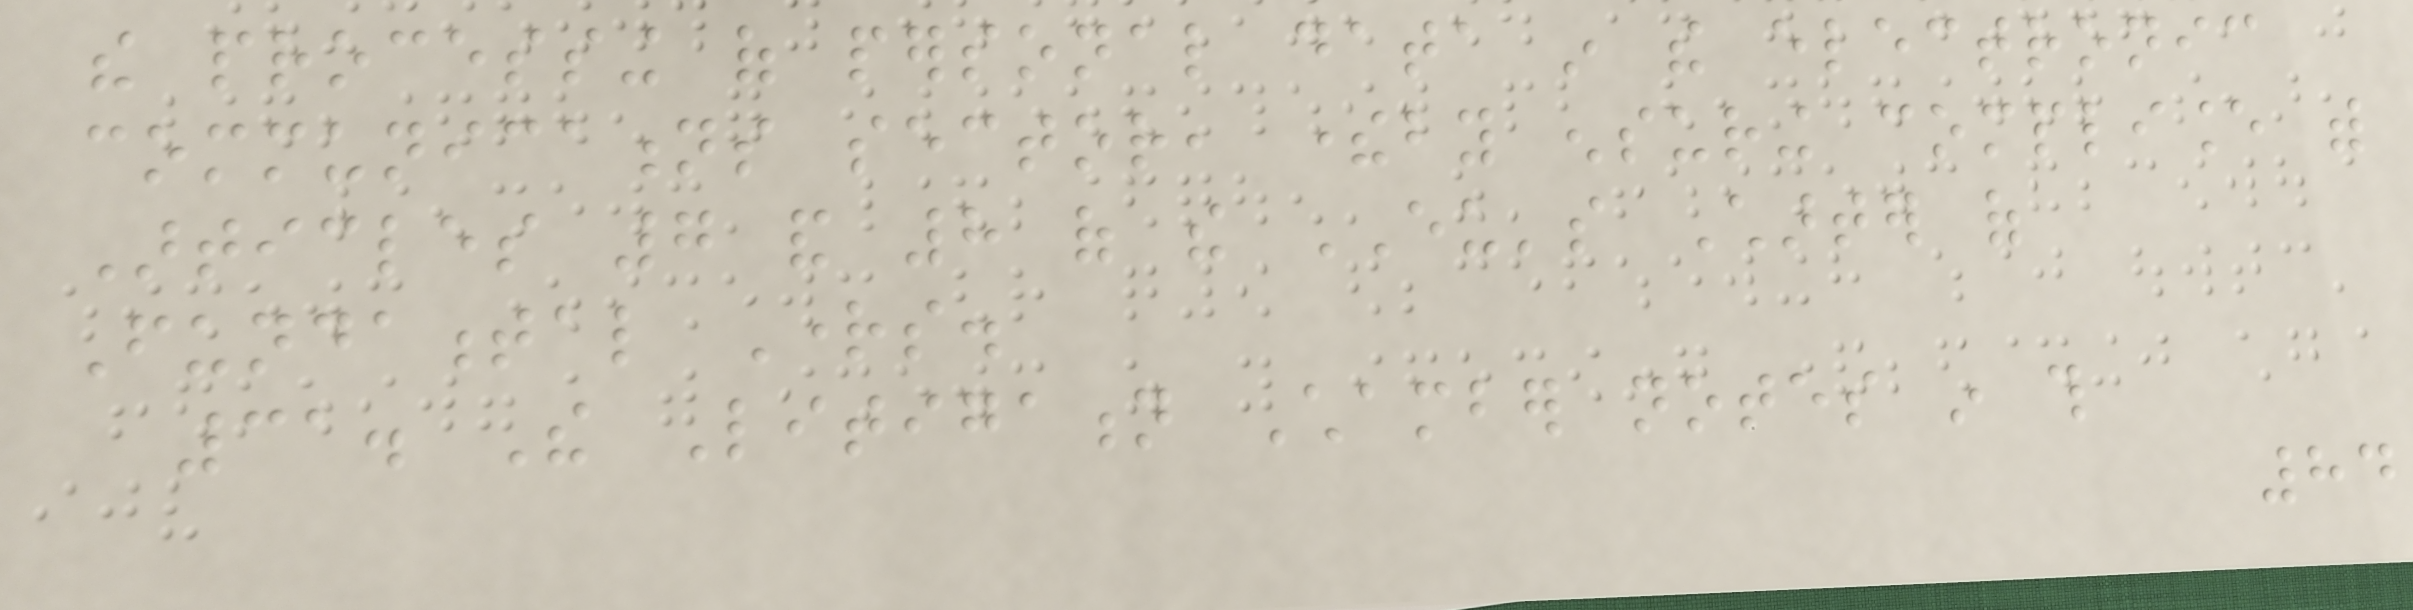the processing of personal data in the electronic
communications sector, thereby ensuring compliance with
Articles 7 and 8 of the EU's Charter of
Fundamental Rights.
31. The Litigation Chamber notes in this
84
